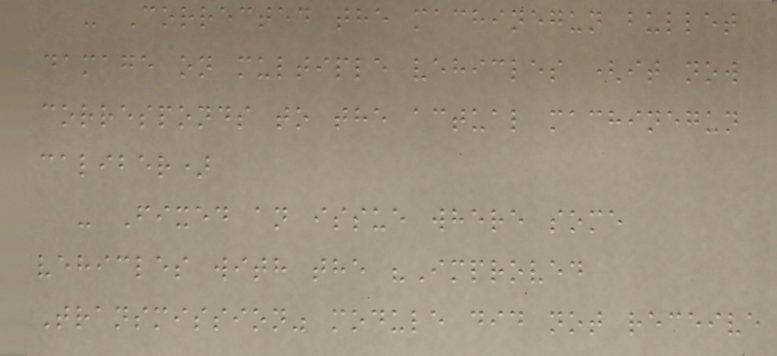- Corrected the machinegun bullet
damage on multiple vehicles (it now
corresponds to the actual machinegun
caliber)
- Fixed an issue where some
vehicles with the "Improved
Transmission" module did not receive
